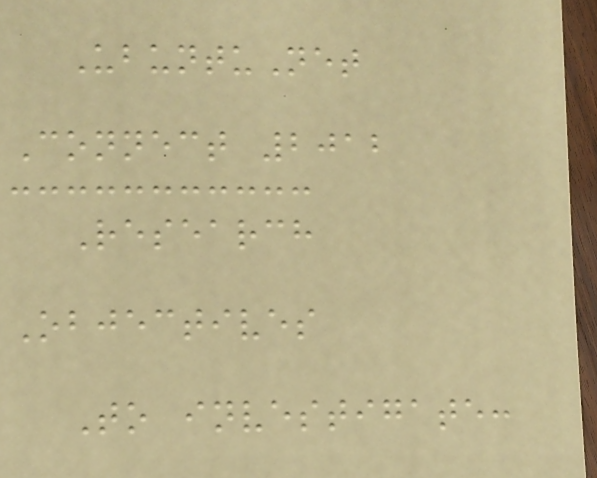UbuntuNet
Connect 2012
Research
Objectives
To investigate:
